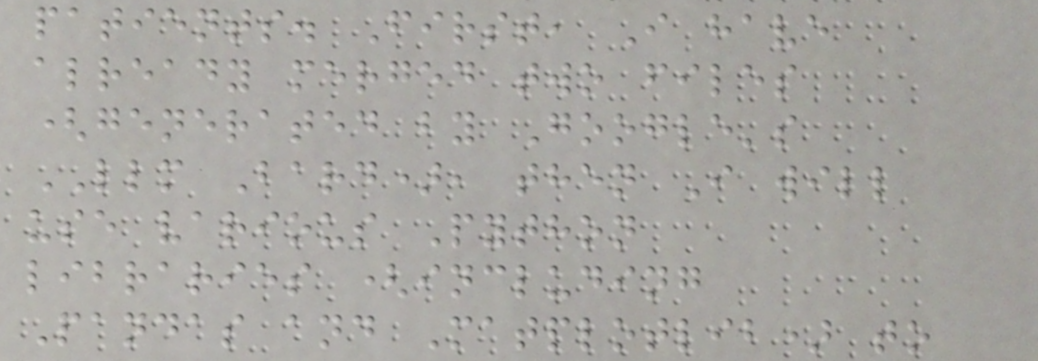patients. First, I have
already merged two files
(generated by Google's
LLM Bard), then I will
use various Python
libraries (including
Pandas and Matplotlib) to
